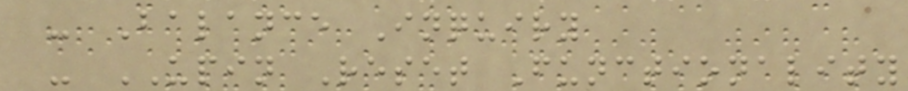- Balance Inquiry
- UPIN Reset Functionality
